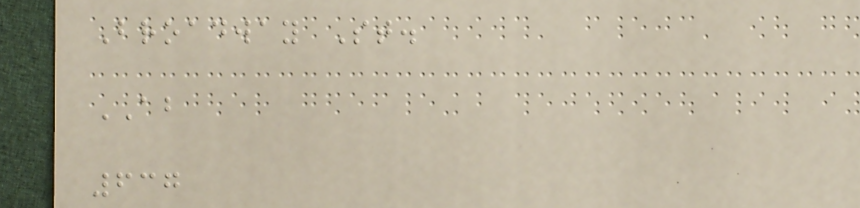Broadway St.
AB
637
